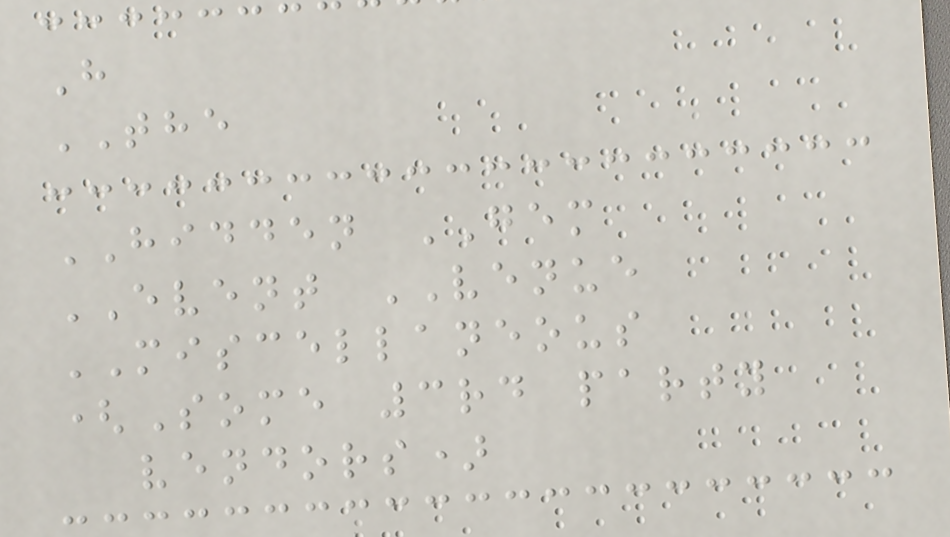H
THE
HIDDEN GEM
EVENT VENUE
MISCELLANEOUS
(Some 3rd party
vendors)
